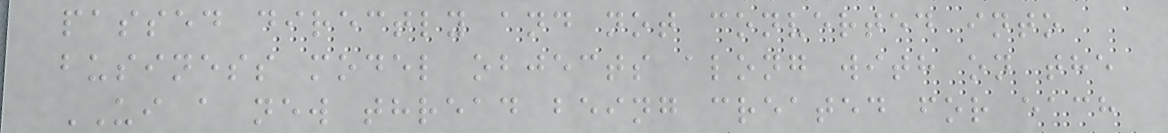passed directly and not converted into
business model objects along with on the
UI a new thread being created for each
